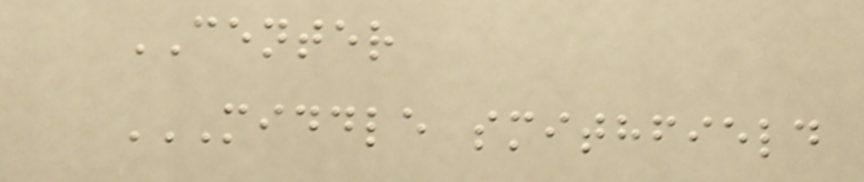CENTER
MIDDLE SMITHFIELD
